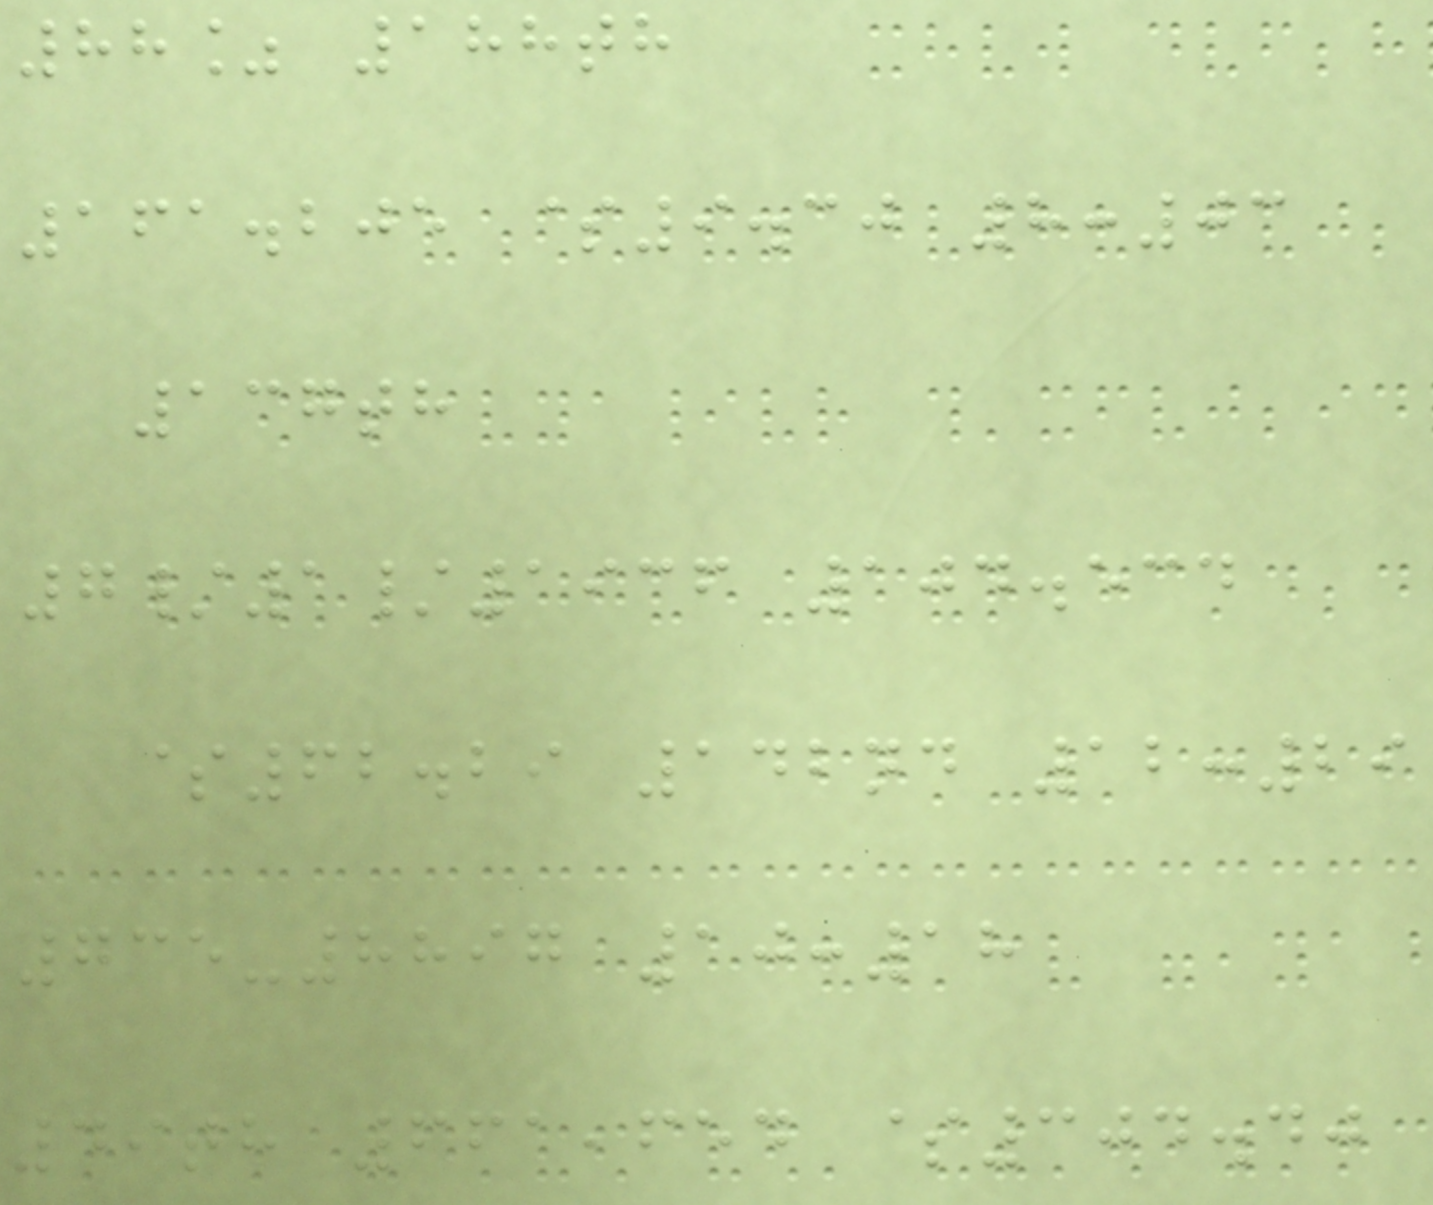88% 188th
161.205 $9.30 8:03
137th
7/1/1936 104.534
$62.29 142nd 12:29
735-8897 10:18
49th 661,654 $304.40
